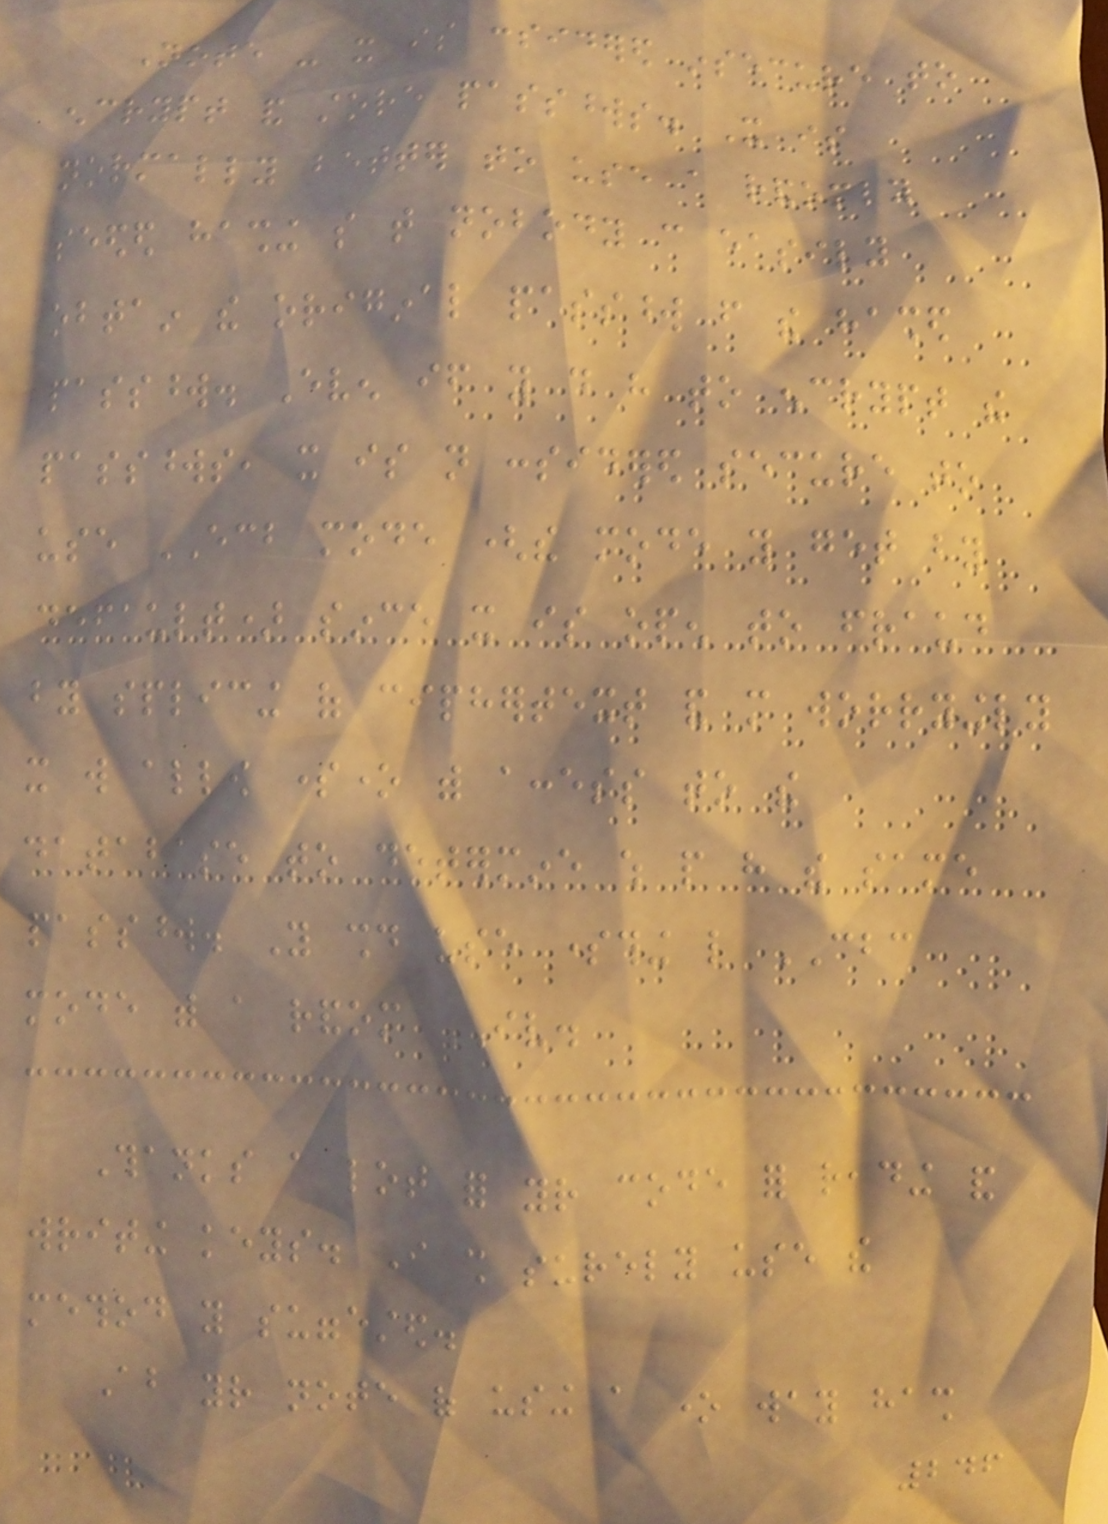Note - it is considered insecure to
encrypt and store passwords. It is
normally better to use a randomly
seeded hashing so that nobody can easily
obtain the original password from the hashed
password. Even if you do have to encrypt the
passwords, it is not considered secure to
use ECB mode (the mode you get by
default) since it is open to fraud
by splicing of ciphertext and more worryingly
it will allow someone with access to the
database to determine which people have the same
password. You should use something like CBC
mode with a random IV.
Thanks a lot for your code for reading and
writing keys. I shall surely use the
method you suggested.
About your note of using a one way hash
246
